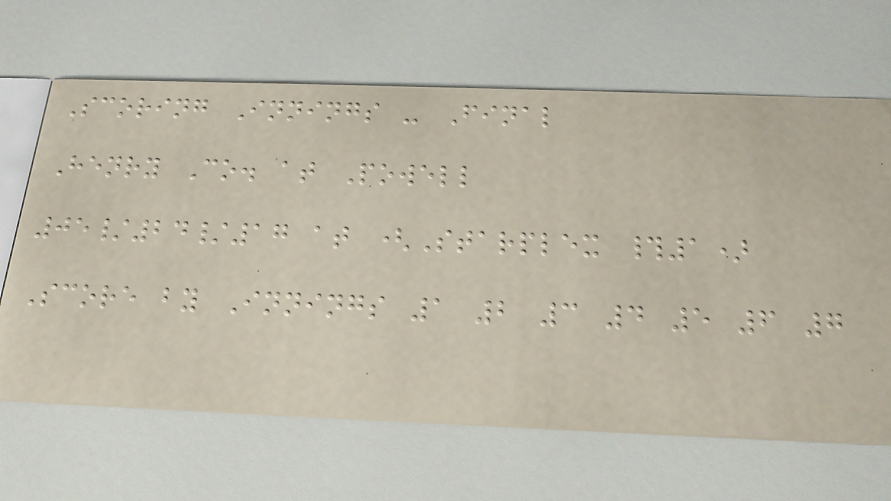Scoring Innings - Final
Henry Co. at Powell
05/24/17 at (Starplex #1)
Score by Innings 1 2 3 4 5 6 7
